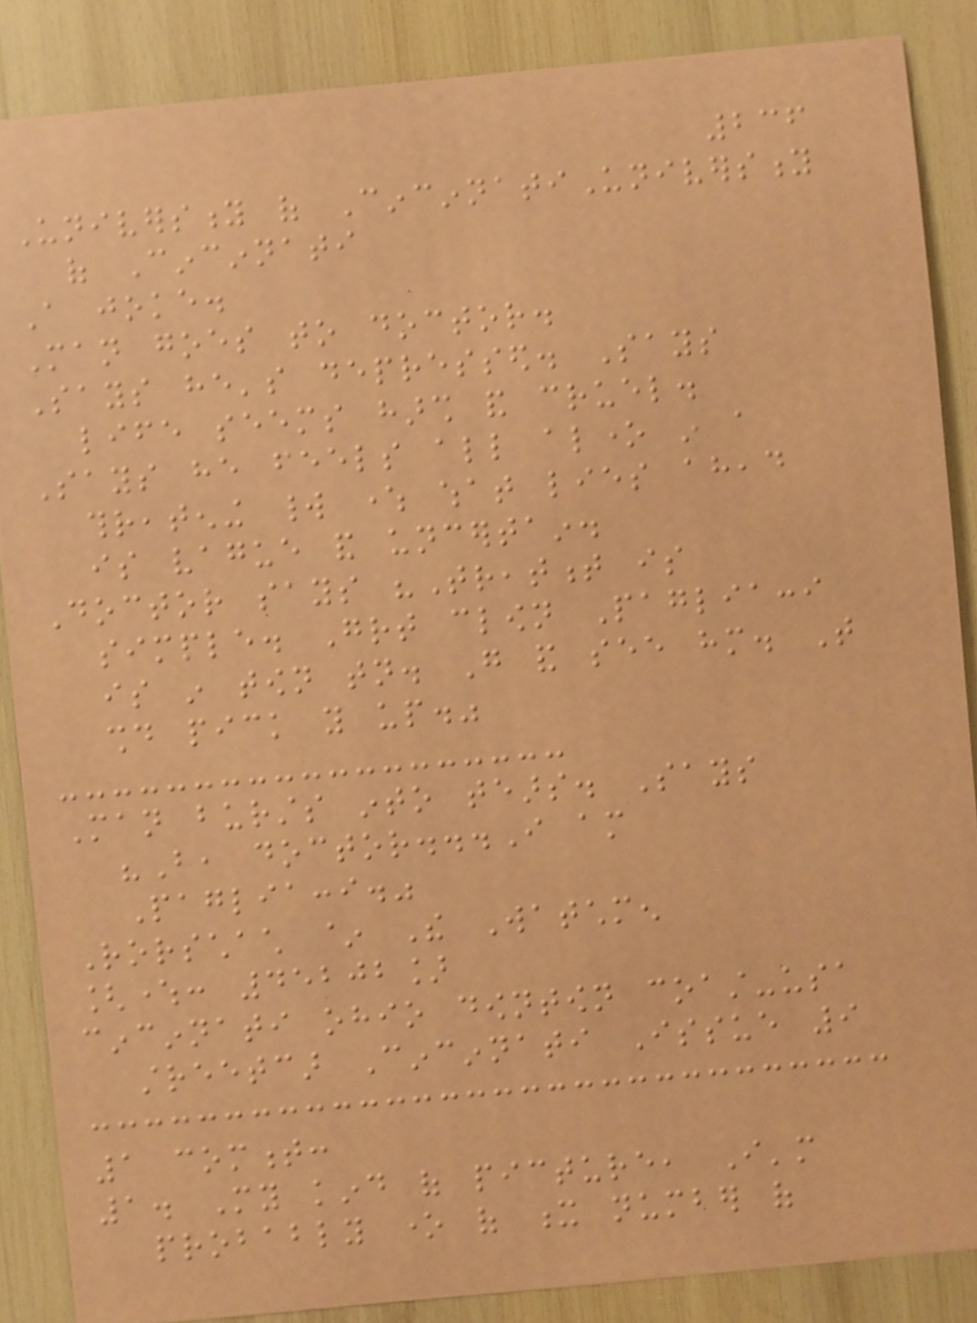236
University of CincinnatiUniversity
of Cincinnati
A joke.
Man goes to doctor.
Says he's depressed. Says
life seems harsh and cruel.
Says he feels all alone in a
threatening world where what lies ahead
is vague and uncertain.
Doctor says "Treatment is
simple. Great clown Pagliacci
is in town tonight. Go and see him. That
should pick you up."
Man bursts into tears. Says
"But, doctor...I am
Pagliacci."
Rorschach ~ The Watchmen
[where: 45202]
cincinnati ohio downtown coast-usa
streetcar Cincinnati Issue 9
1 comment:
1. My kind of picture, I'm
probably one of x number of
